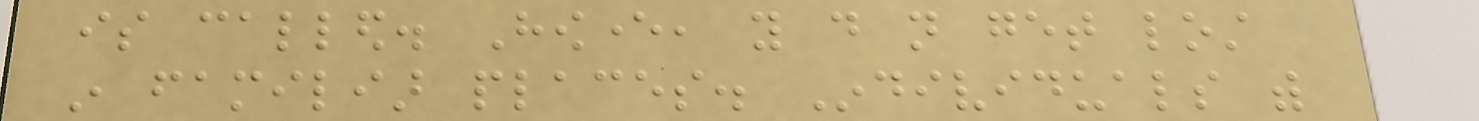is called. However, you do not get lost
in familiar places. Individuals with
